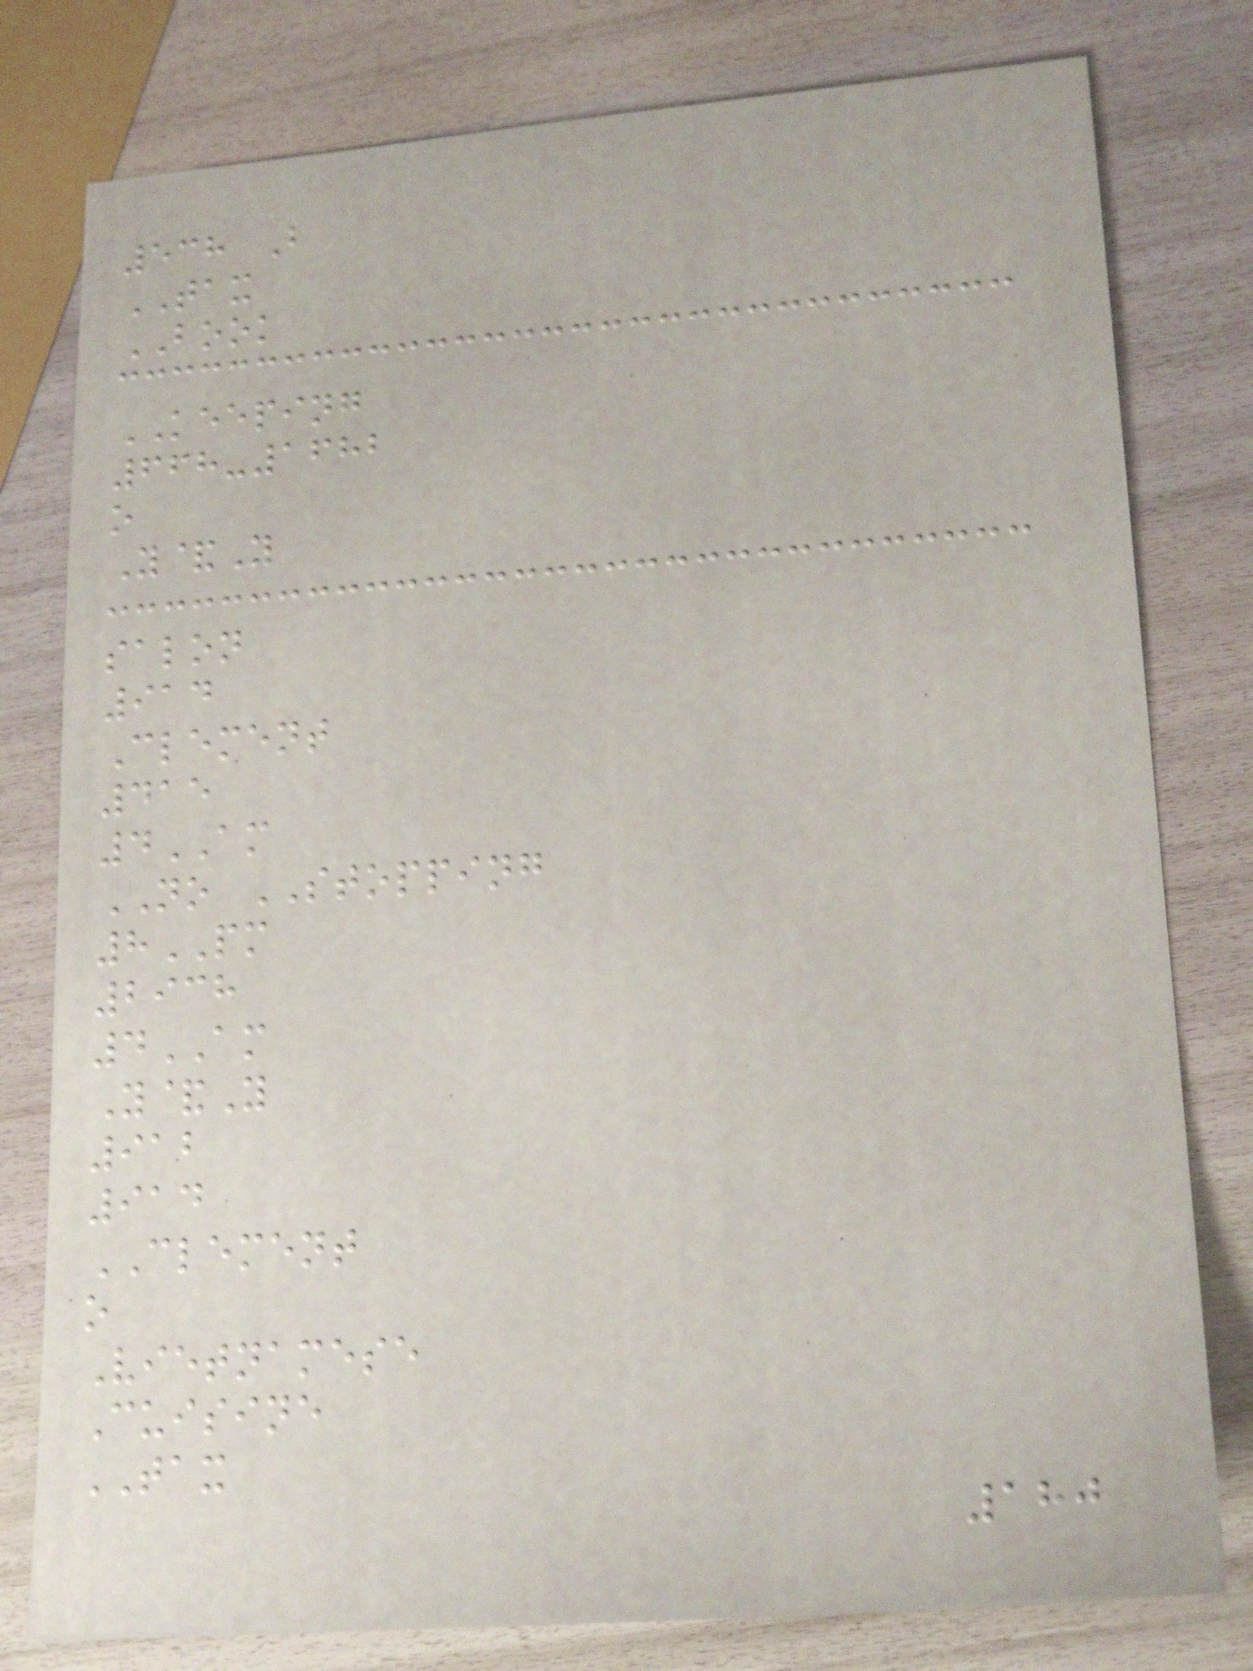538 B
TAX
BOOK
KEEPING
668-1682
o
Y&Y
salon
914
Clement
415
4AM
NO STOPPING
8PM
2938
4AM
Y&Y
912
914
CLEMENT
o
Vietnamese
Cuisine
TAX
180
